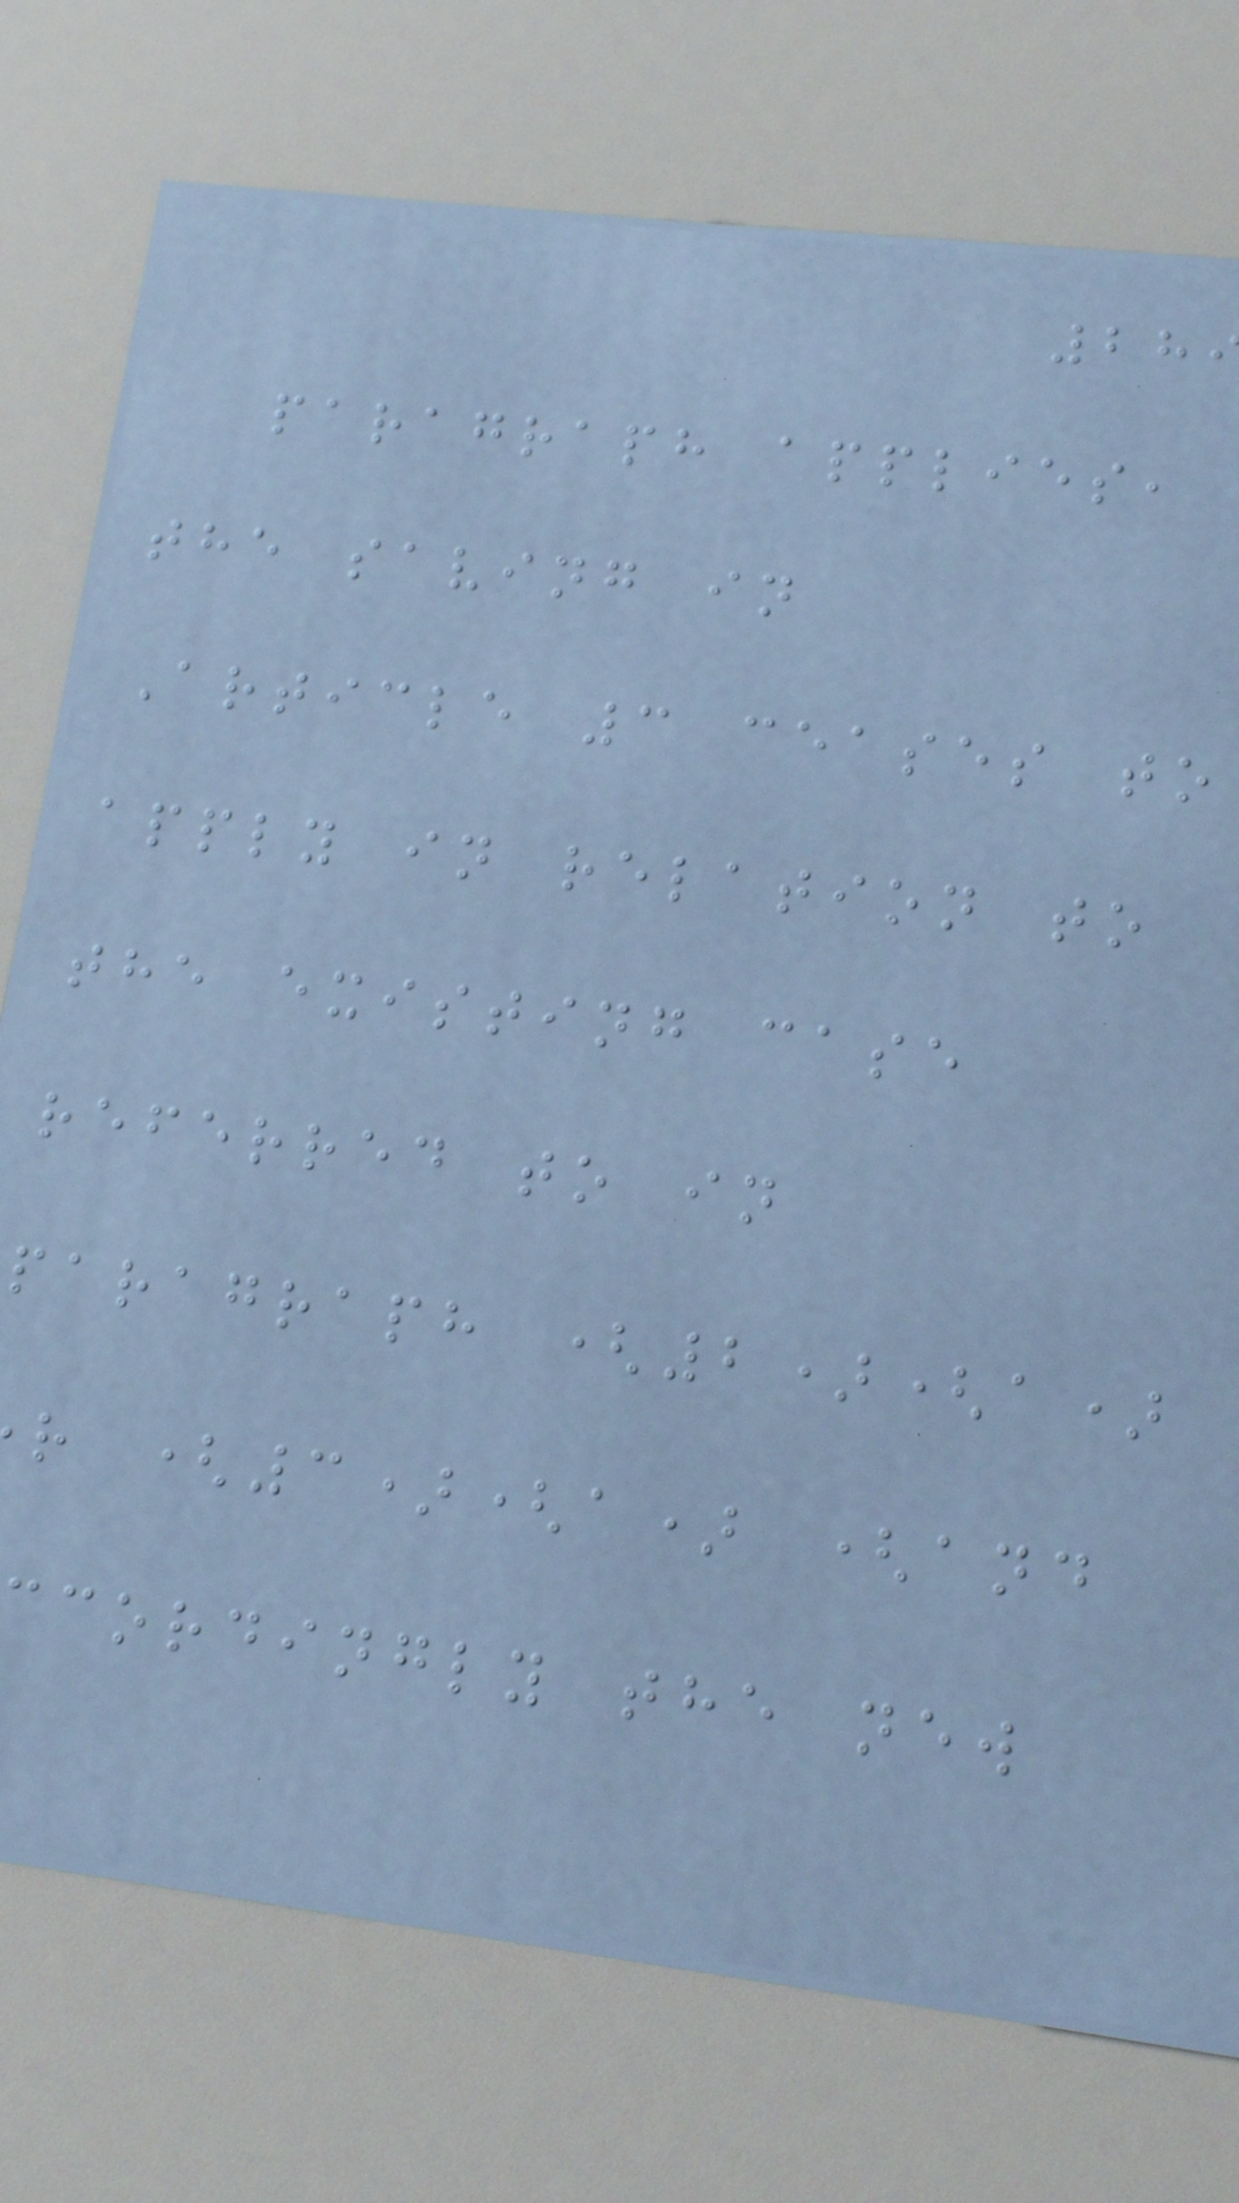paragraph applies,
the saving in
Article 3 ceases to
apply in relation to
the existing case
referred to in
paragraph (2)(a)
r (3)(a) (and
ccordingly the new
